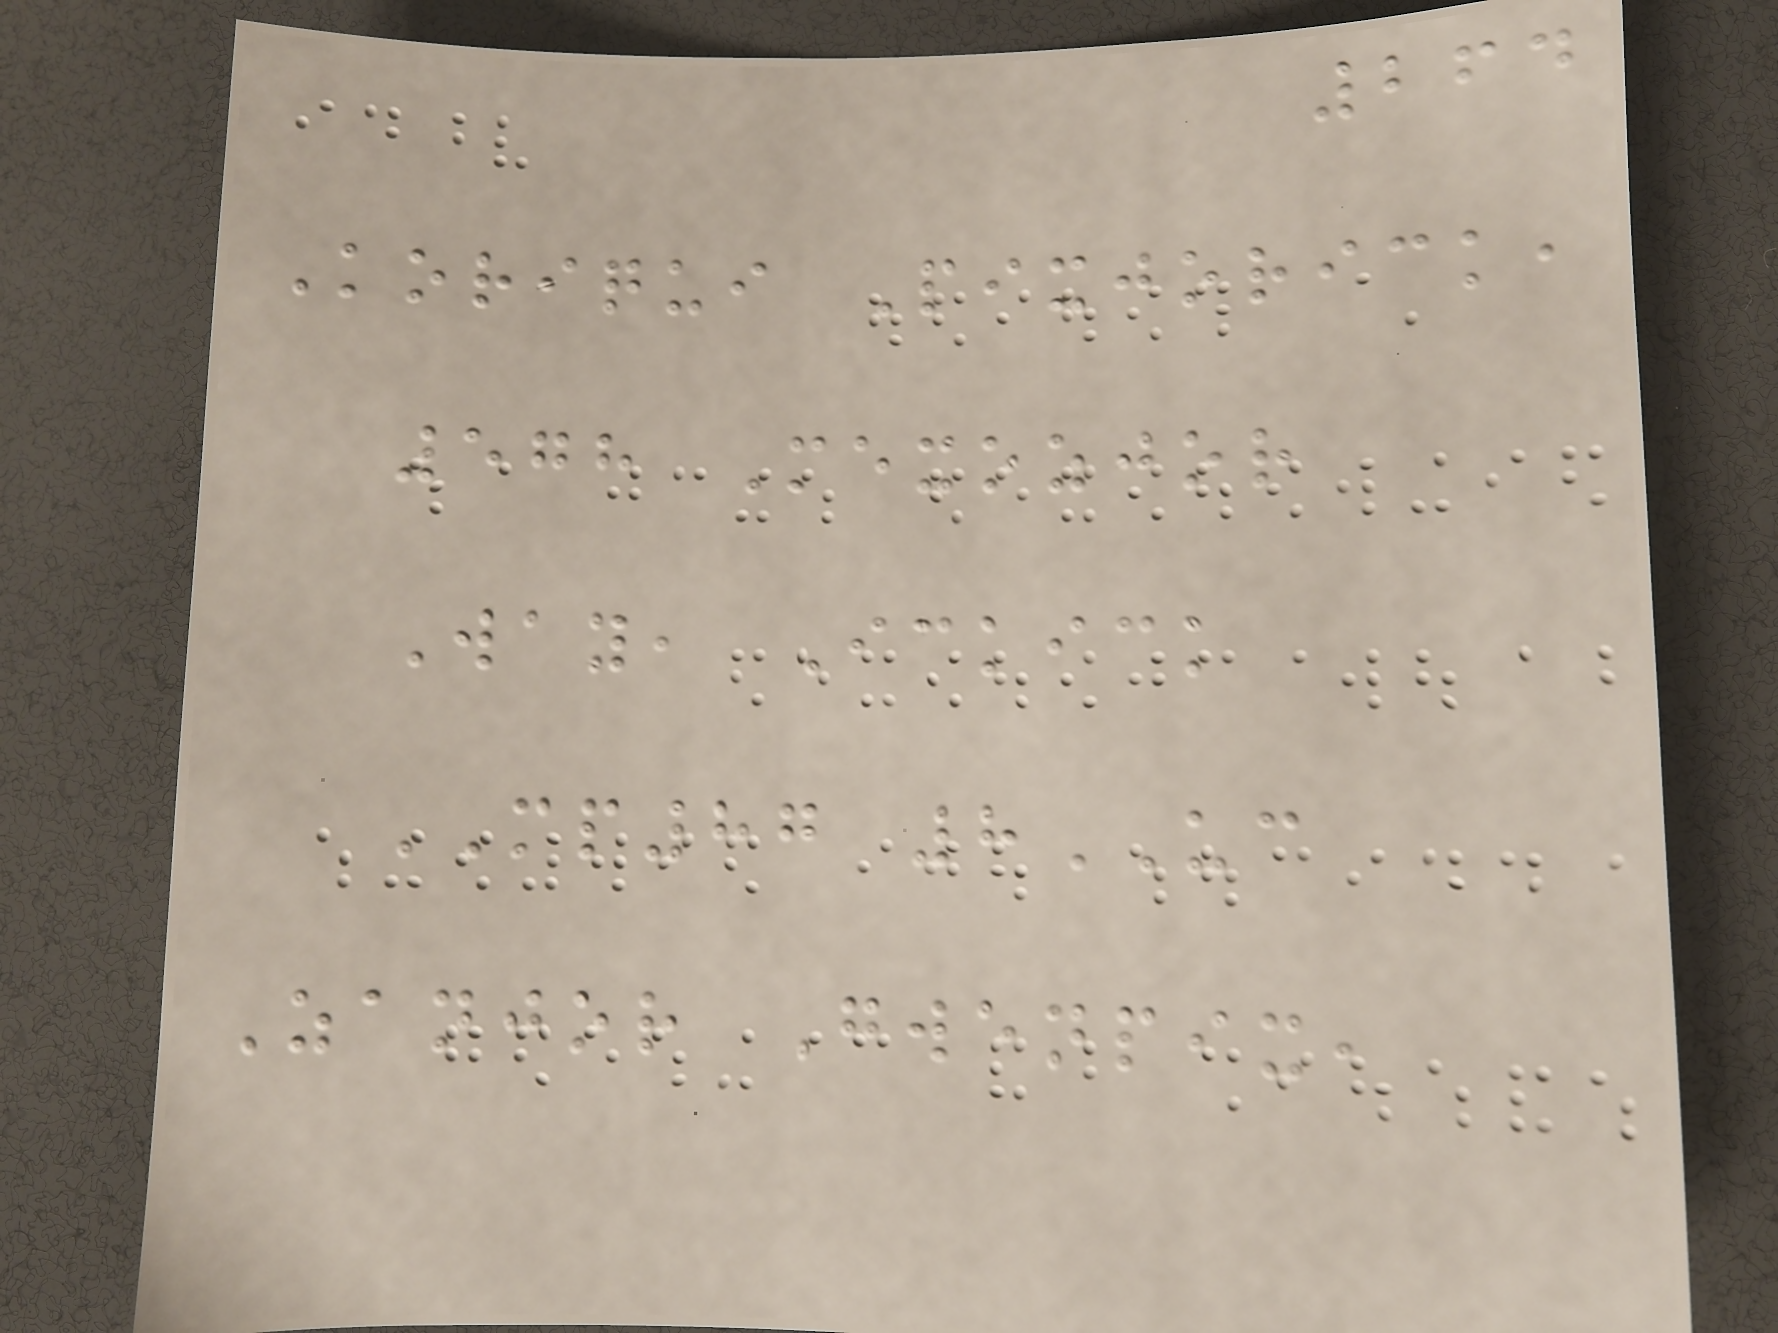264
Koriqui Pixjorick,
578 Mexozjor
Way, Ickick
MP87 8UC
Zanjor Gwenpix,
